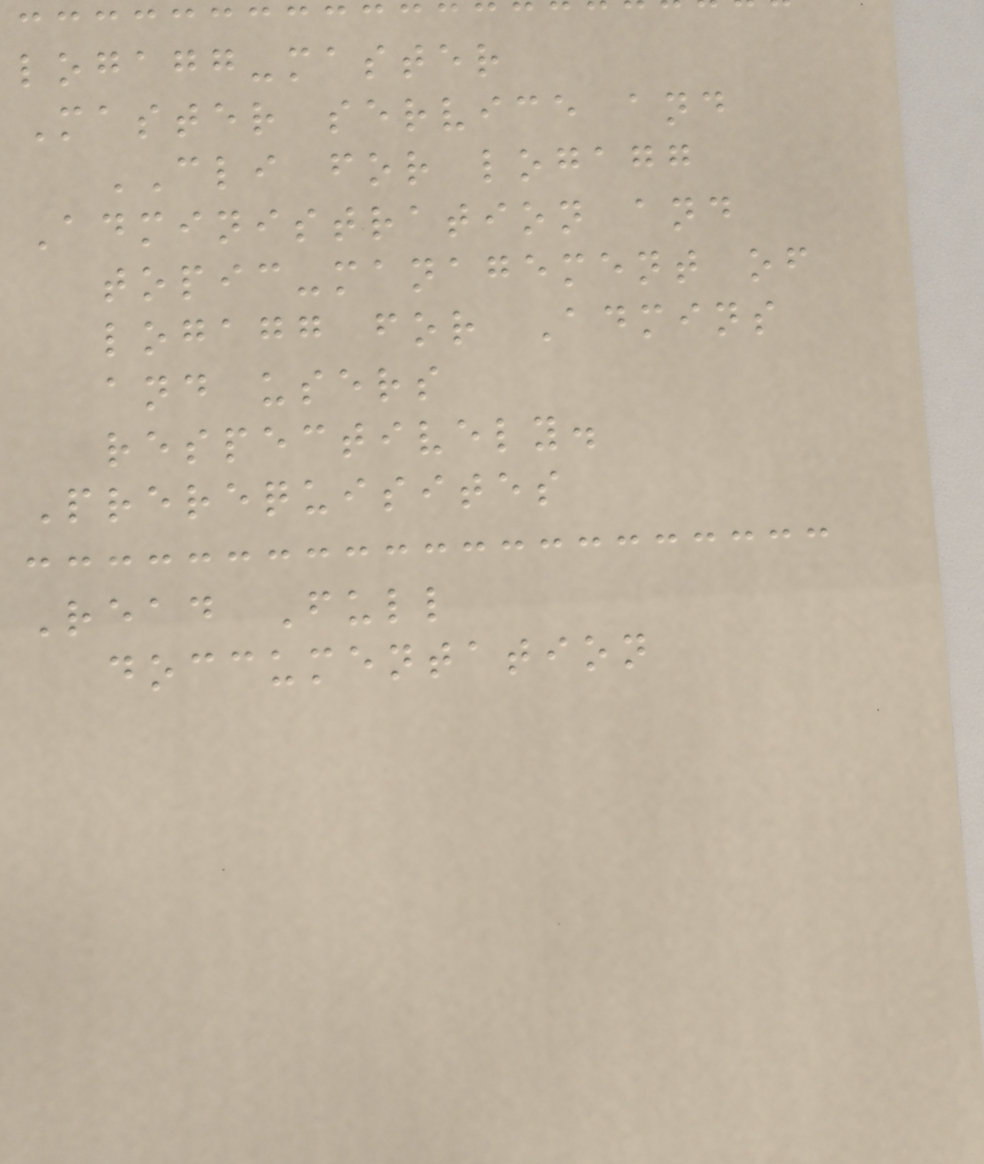logagg-master
Master service and
CLI for logagg
Administration and
topic-management of
logagg for Admins
and users
respectively.
Prerequisites
Read Full
doccumentation
